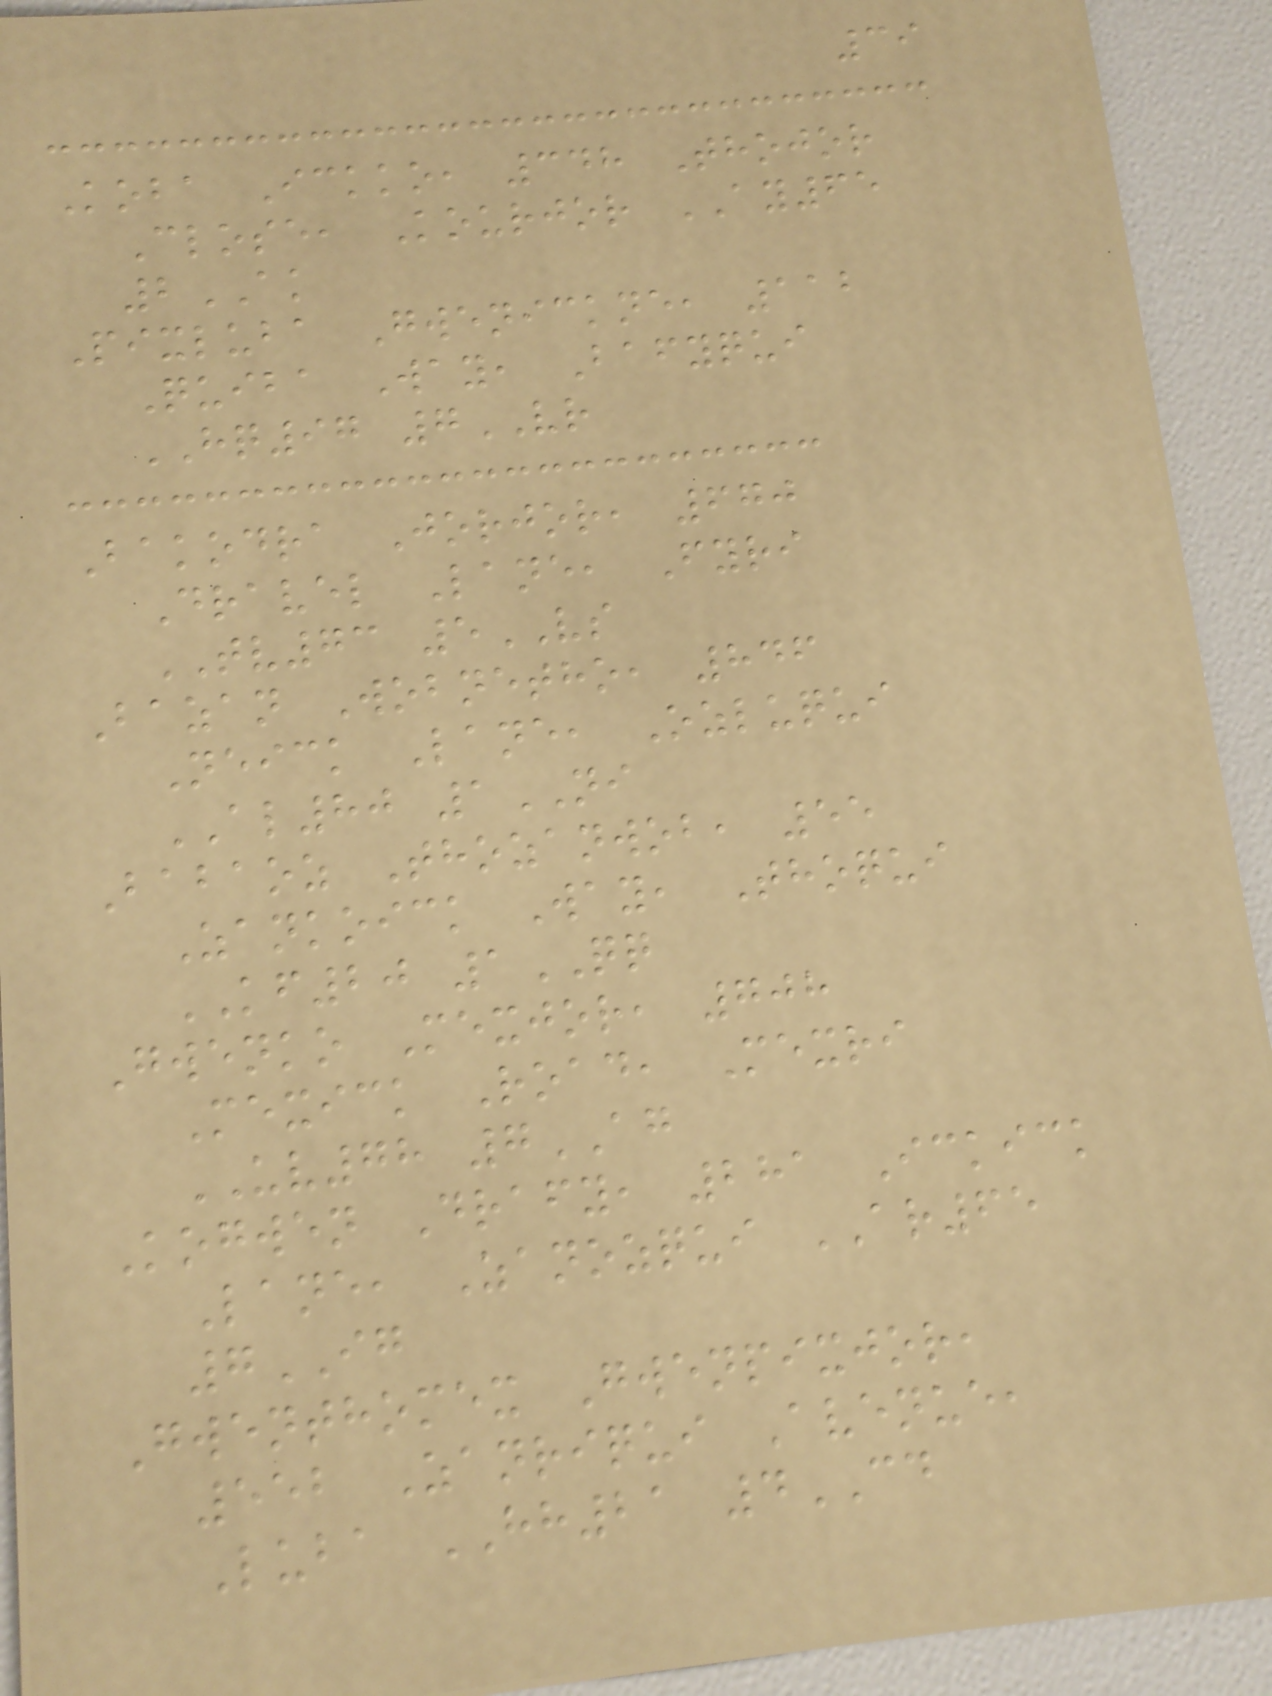39
Koba Ickko, 348 Thojor
Close, Kourjor AY65
2AK
Pixluba Gwenickne, 112
Quiba Way, Bafyqui
HQ97 7VR
Bakodra Jorjor, 670
Dravel Lane, Fyri
TV73 5VS
Bazan Wobnetho, 846
Neick Lane, Ozluqui
AL80 1NI
Babaoz Thozanwob, 55
Zankoick Way, Thoqui
KF20 1QQ
Gwenko Mexjor, 708
Mexick Road, Mexri
UV78 7AG
Kogwen Drafy, 281 Ickick
Lane, Zanozqui AR65
7IG
Gwenthomex Gwenpixjor,
552 Zanriqui Avenue,
Luba HH21 4CD
